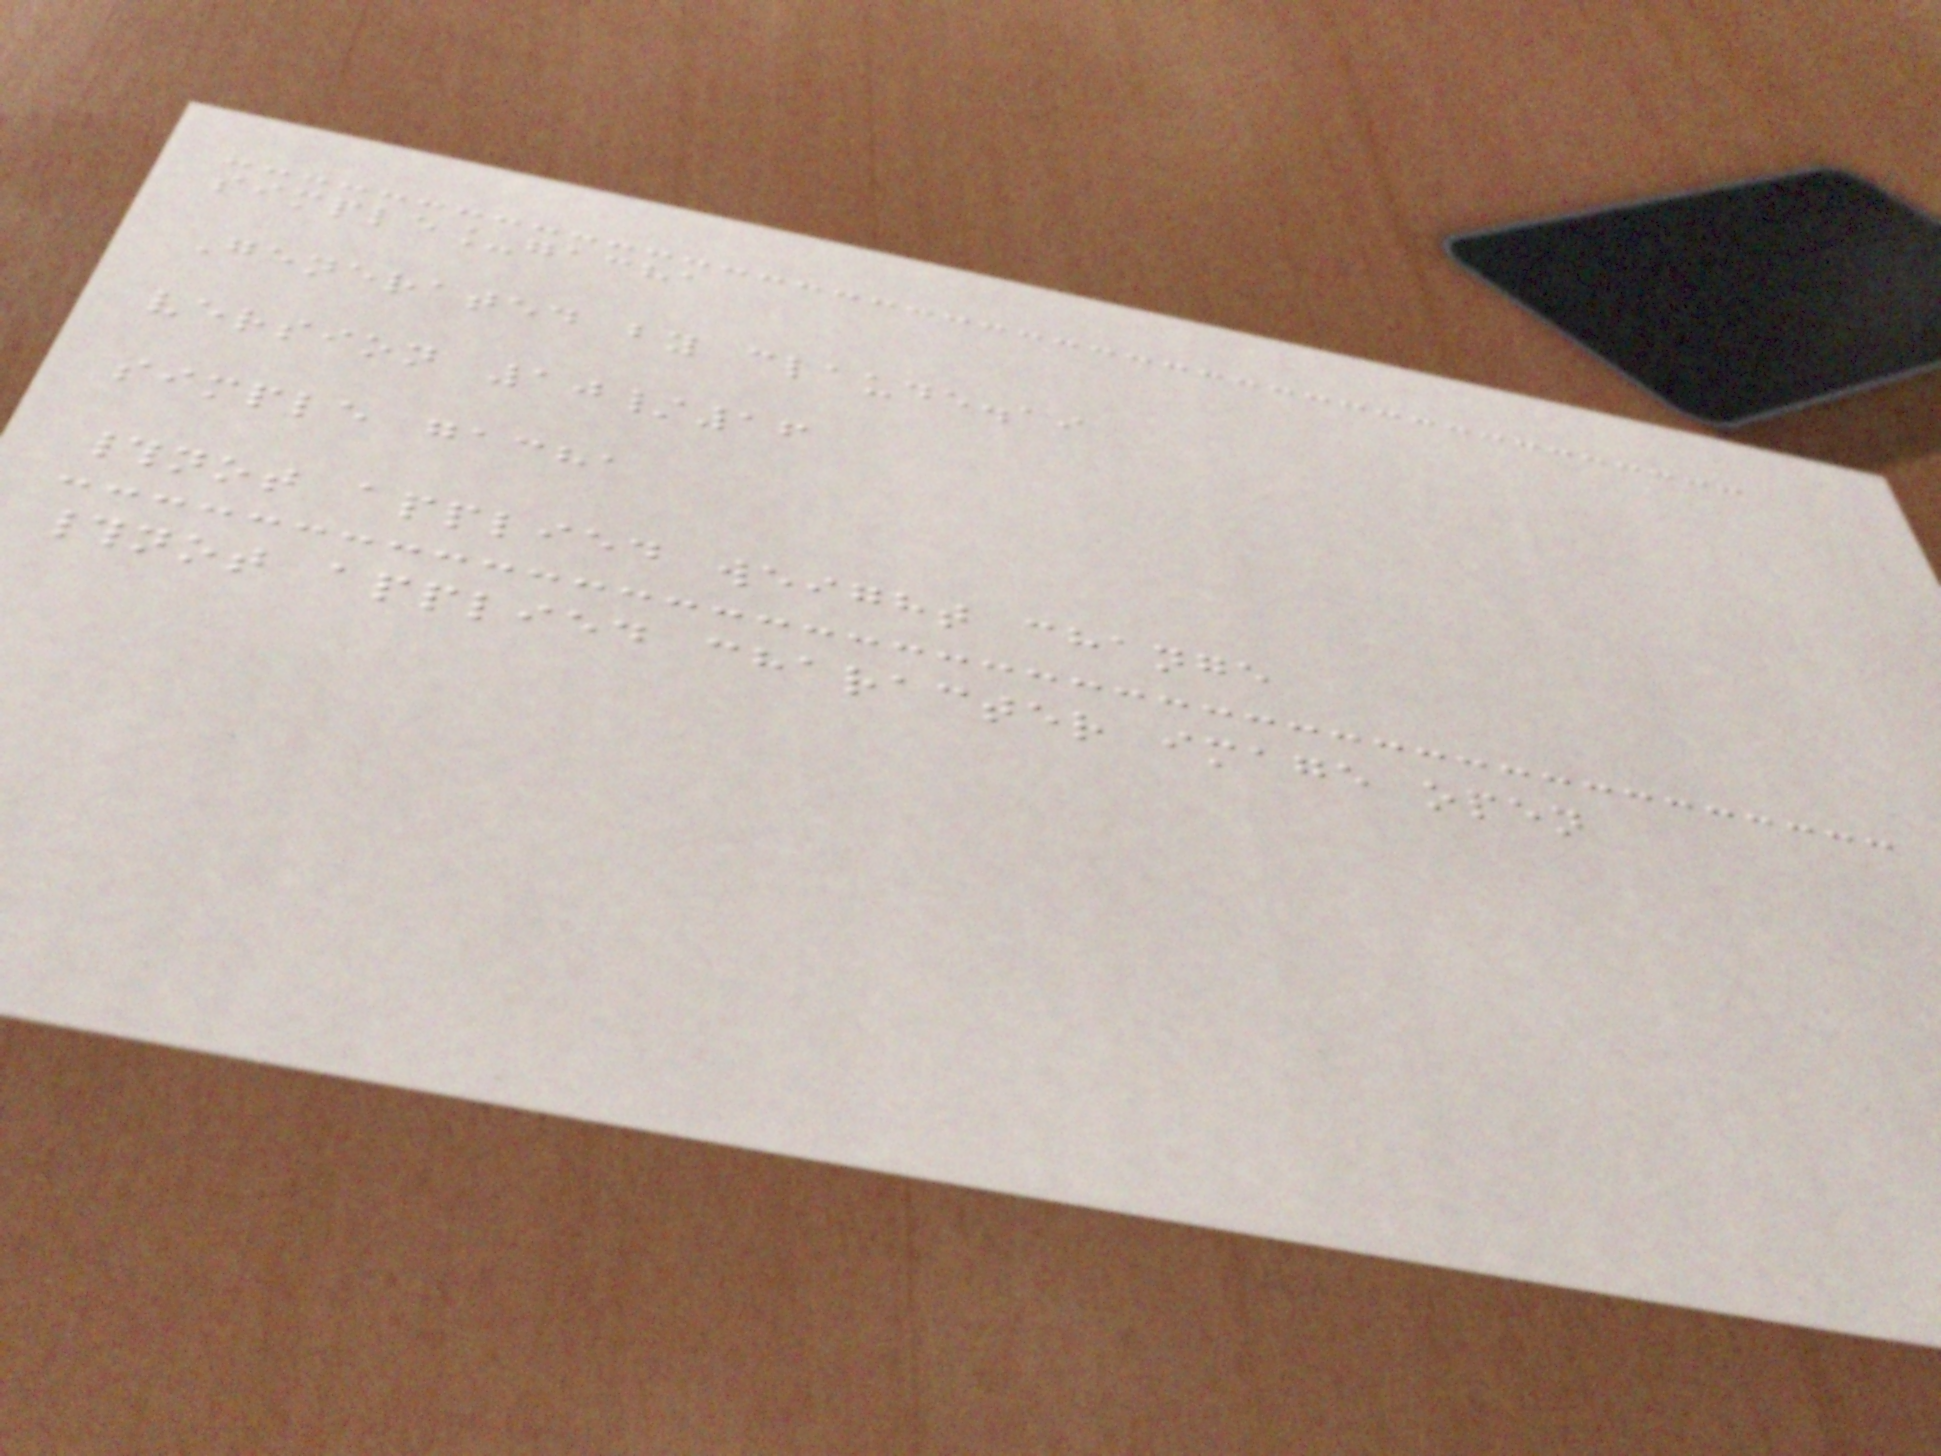simple_gacha
Generated by claude.ai
version 10/16
simple gacha
#not applied weight change
#not applied character image open
